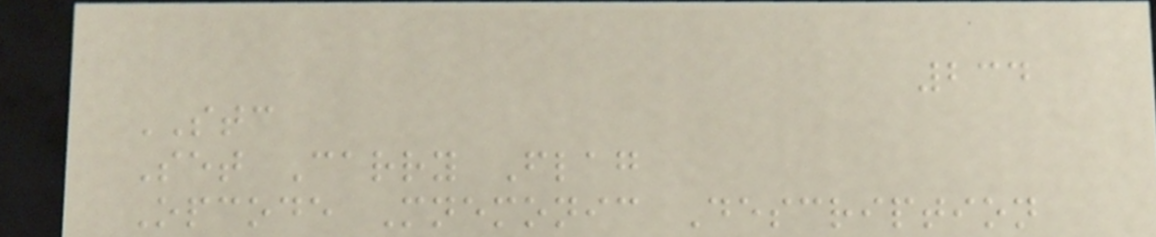234
STC
Set Carry Flag
Opcode Mnemonic Description
